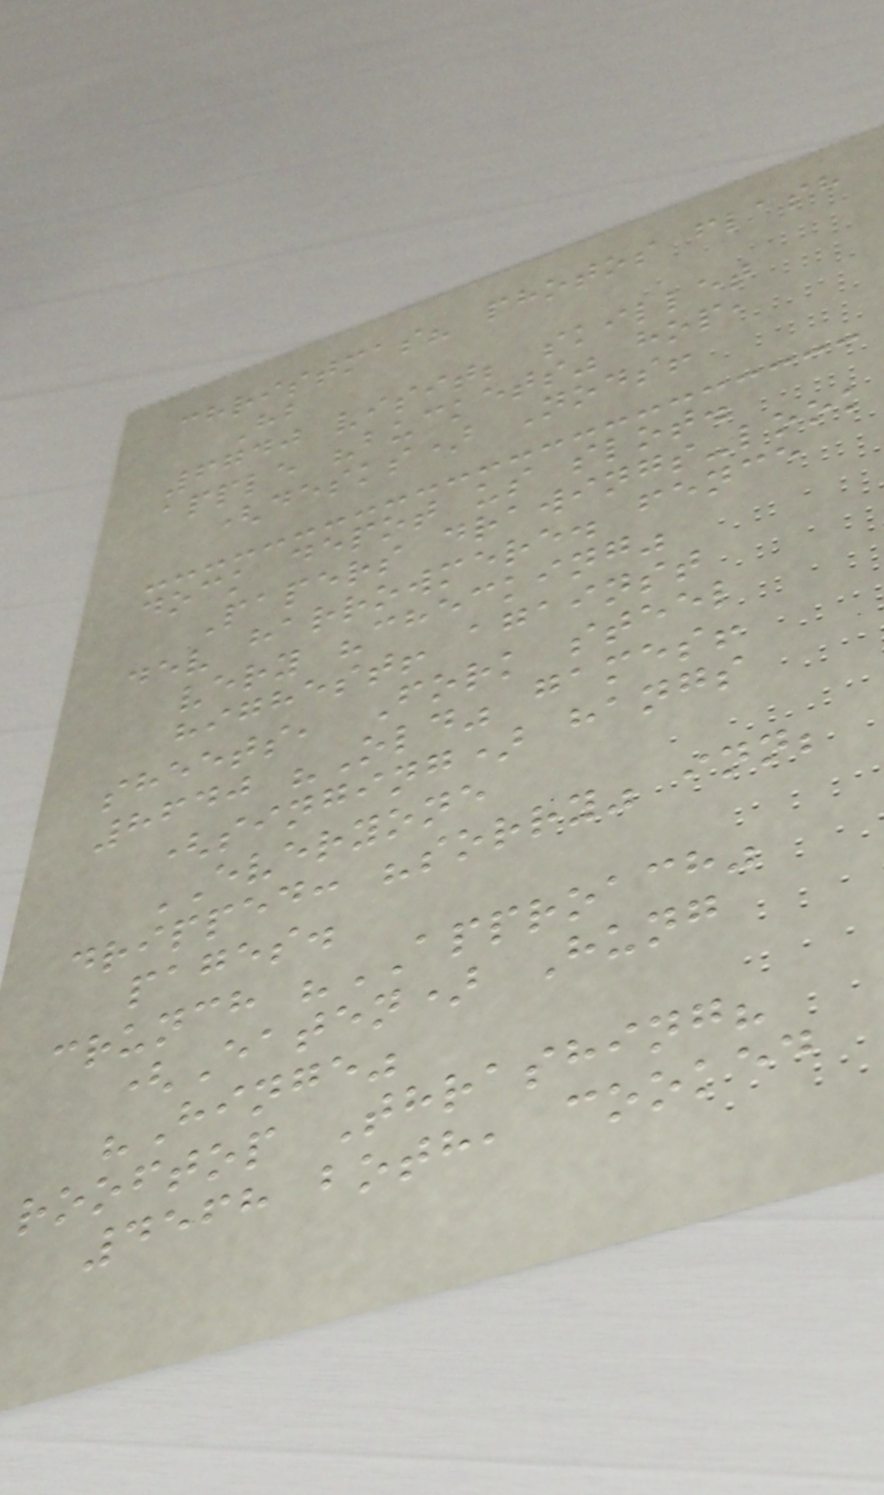christmas? photos flash
Hb
6740 visit; skillet
apple "buckets" hop,
(desks) Nods!
dock depot us slot.
Papers drawings-look
dev harrowmere. fence
very "checking"
highest! against
sheets, Fork steel
8640 "Old" games!
(singing) hangs
EVERYONE
dripped: "sorry" inn;
pages.
crunch "APPROACH"
(Eaten) Hung
"Hinge"
rooftop Thrashing?
4568 both, cooked
